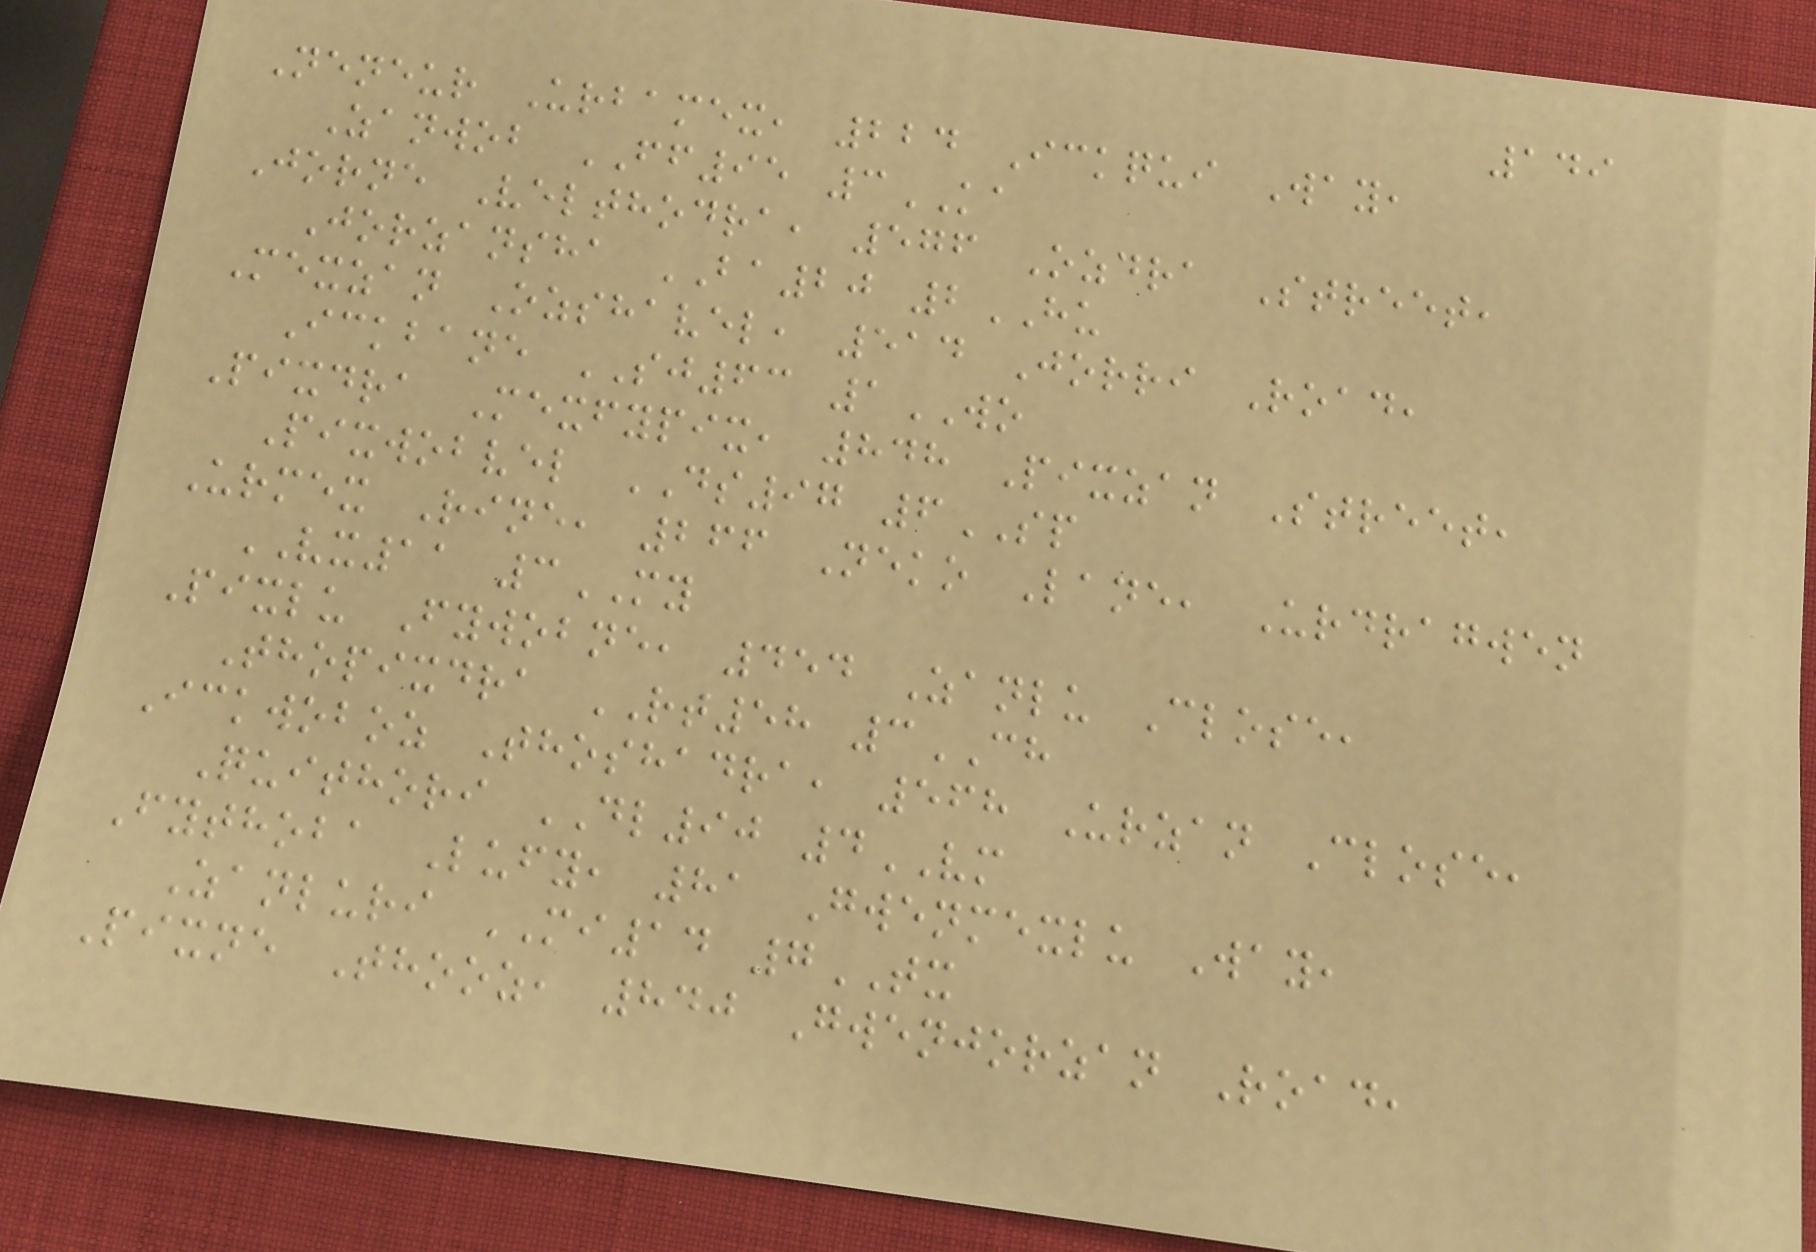149
Neneur Urbamex, 224 Ickqui Way,
Zanwob FF95 3KA
Jorne Velthodra, 576 Ozdra Street,
Jorzansha BA20 2HU
Mexzan Ozshavel, 514 Jorri Road,
Ickbane SJ63 1WO
Pixdra Mexfypix, 848 Pixzan Street,
Pixwobvel DS97 6SP
Urmex Rine, 266 Neko Lane, Urdragwen
VX11 3MY
Pixlu Fywobne, 454 Zanlu Close,
Thopixdra RT58 3CH
Ickwoboz Thoshadra, 568 Urzan Close,
Quithori DL90 4VM
Fythoba Lufy, 81 Gwenmexlu Way,
Zanluri MI14 7TX
Pixne Thooz, 840 Gwenjorzan Road,
